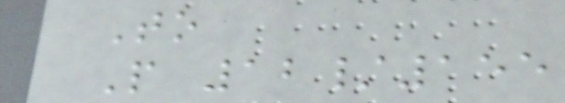To
P 12/155
